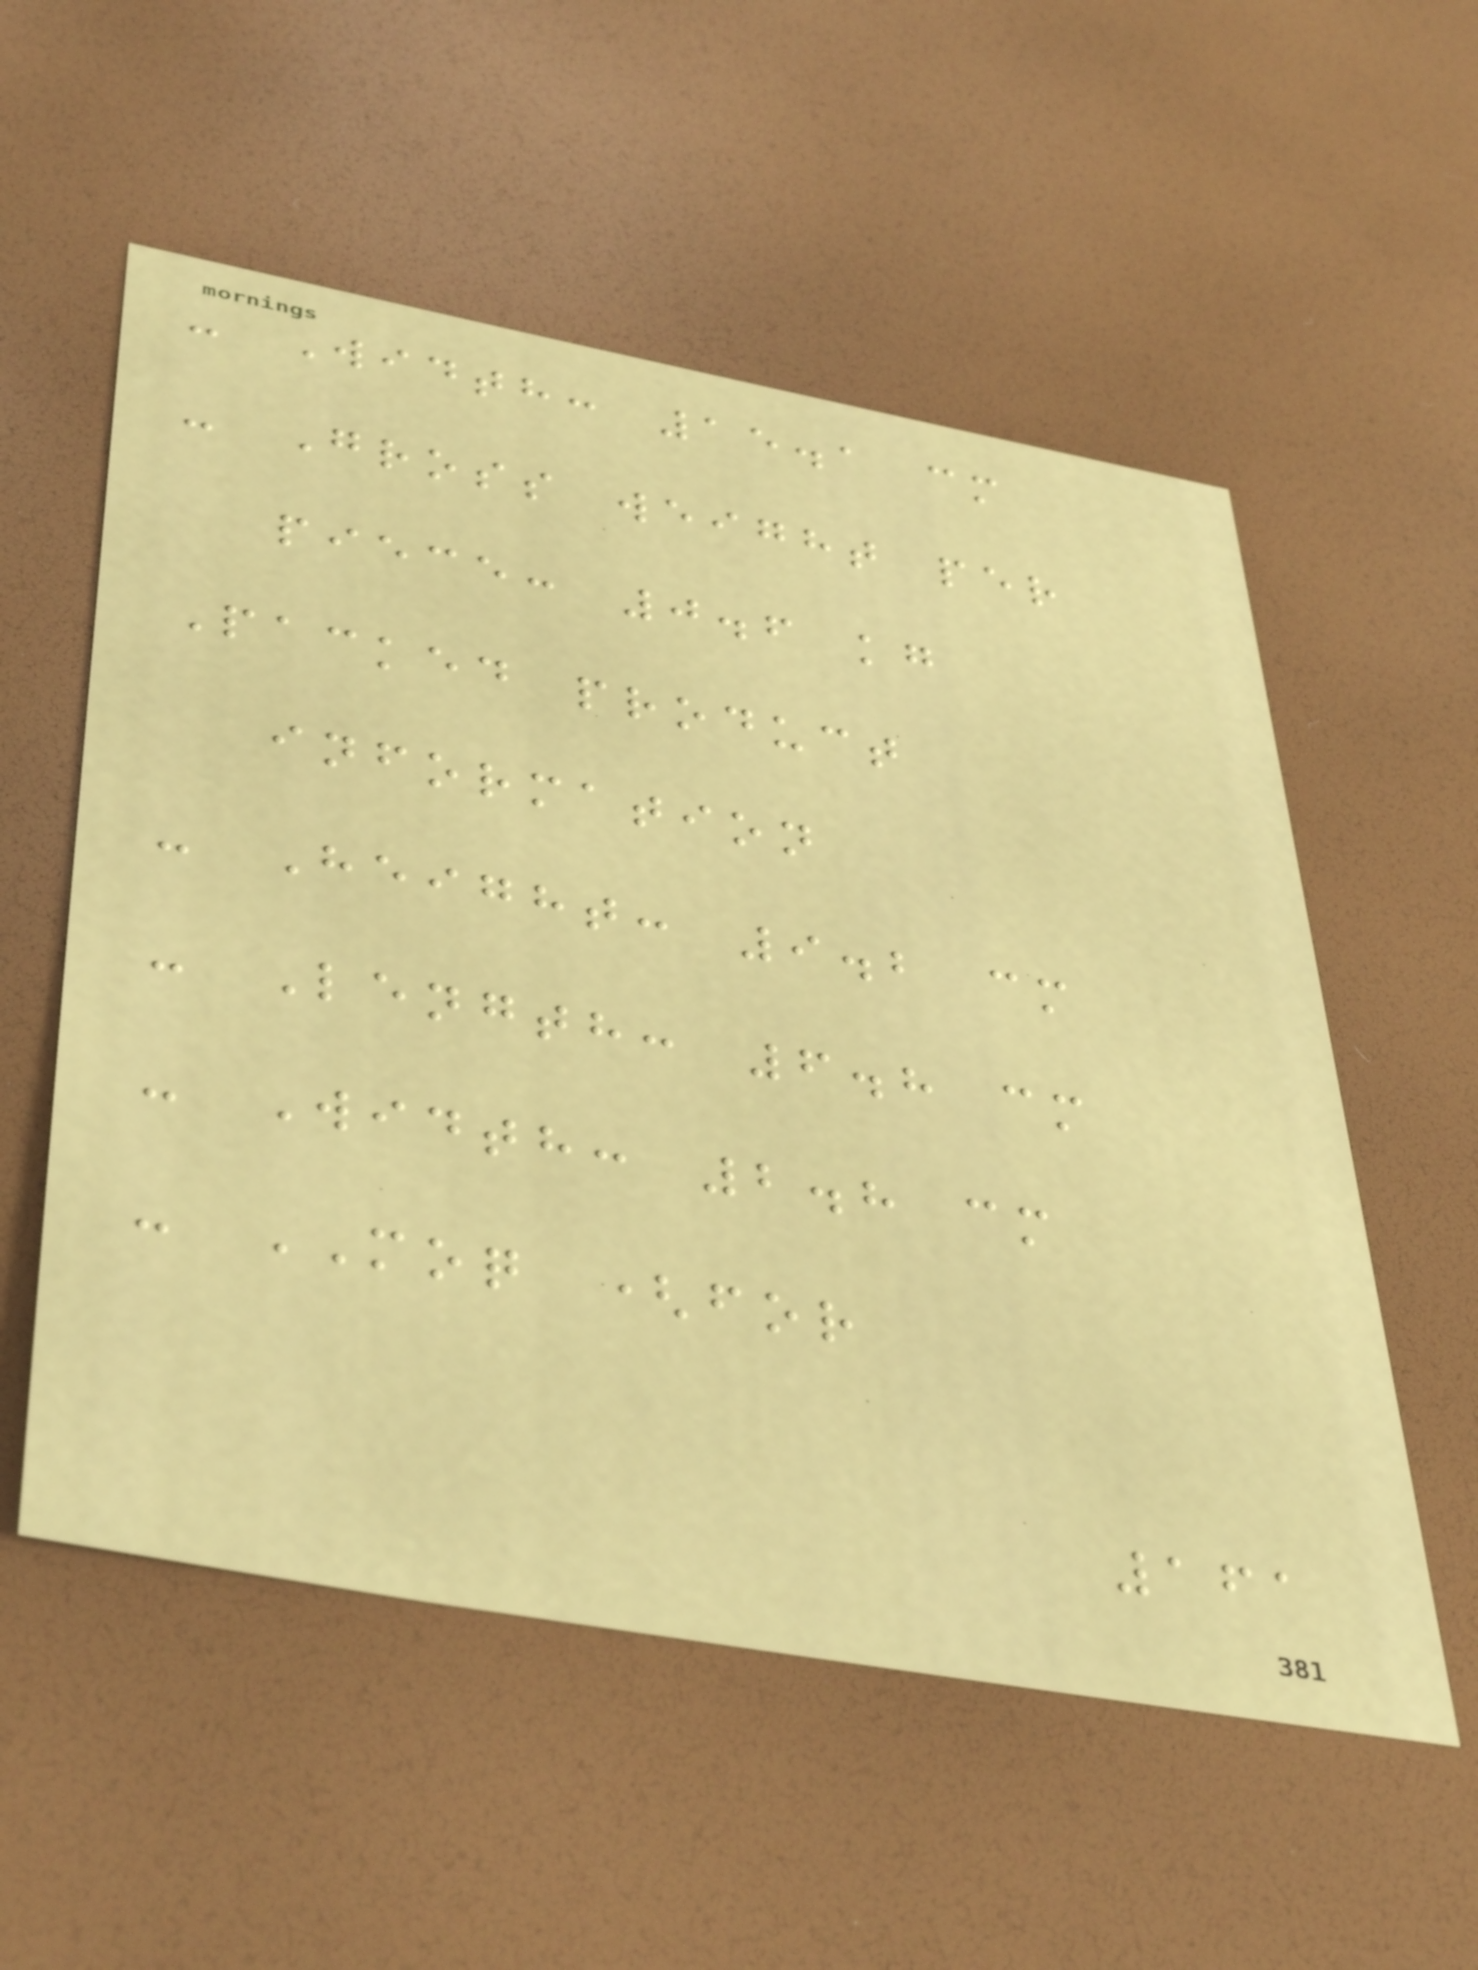- Width: 15.1 cm
- Gross weight per
piece: 0.6 kg
Packed product
information
- Height: 9.2 cm
- Length: 6.8 cm
- Width: 2.8 cm
- MOQ (for
161
